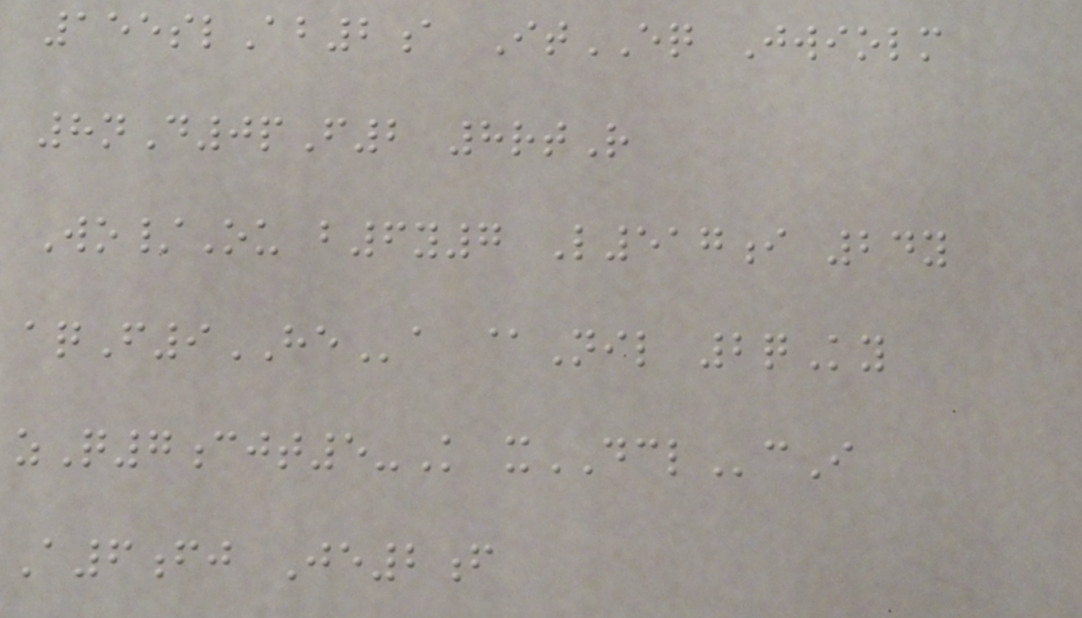155slAb2a ItEQ Jwiolm
8nD0pF2 8rtR
Wo/Ou b6y7 L517i 24y
aqF9HEa @Nil 2qKy
zQ7cjt5-K xDCLcI
A6fj Je2f
